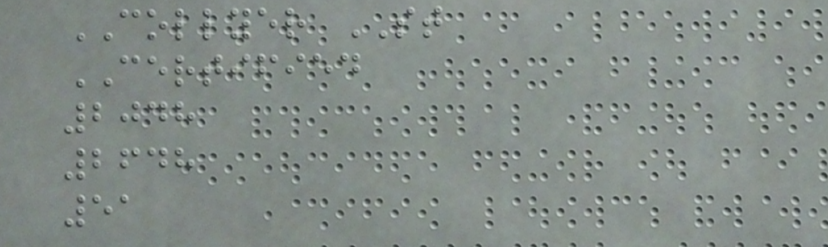COLLYER ST
CERTIFIED
2048
2648
51
